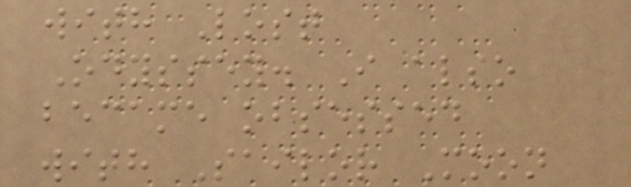with Lost
Odyssey. I also
became obsessed
with Sailor Moon
